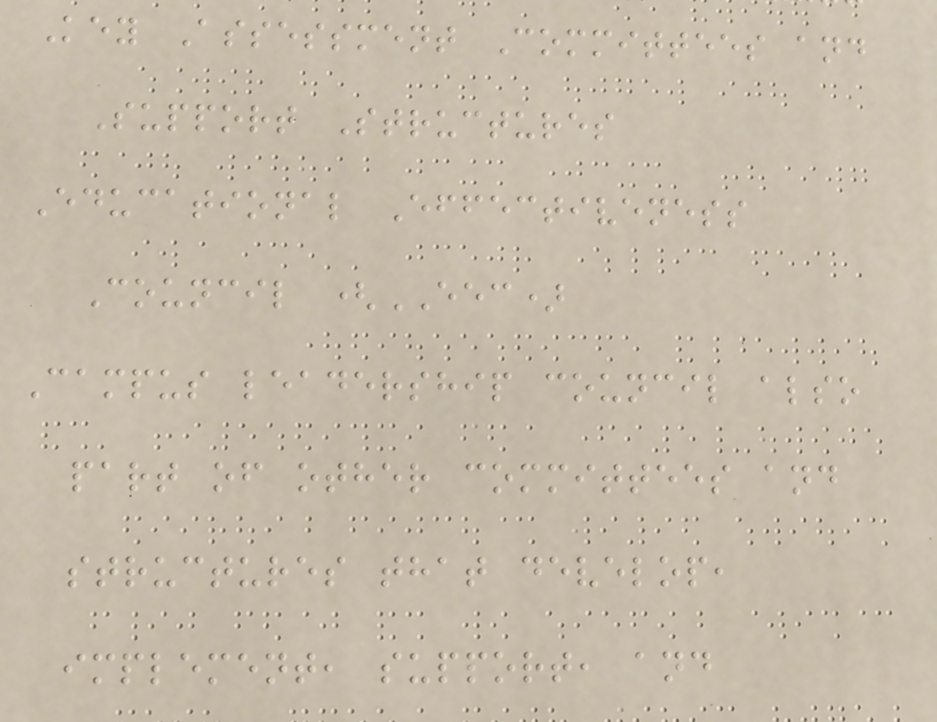Key Assessment Committees and
Support Structures
Educational Effectiveness
Council (EEC)
Campus leadership council also
part of other committees and
structures that develop,
implement, support, and
